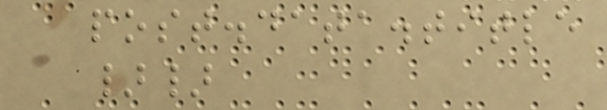post.data.title
}}
